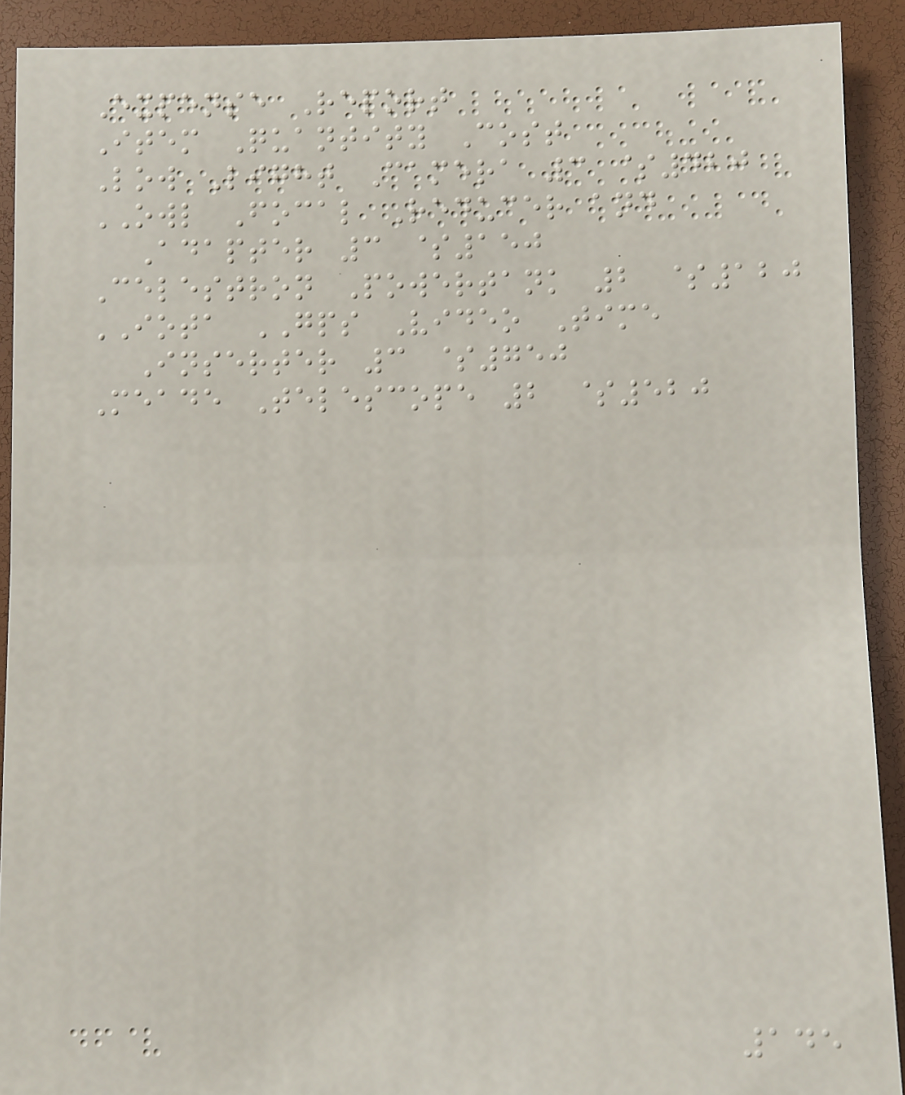Expense Report
Item Quantity Cost
Low Light Camera 3 $420
OWL Focal Reducer and
Adapter 3 $150
Celestron Powertank 2 $120
IOTA GPS Video Time
Inserter 3 $750
Meade Telescope 2 $520
145
